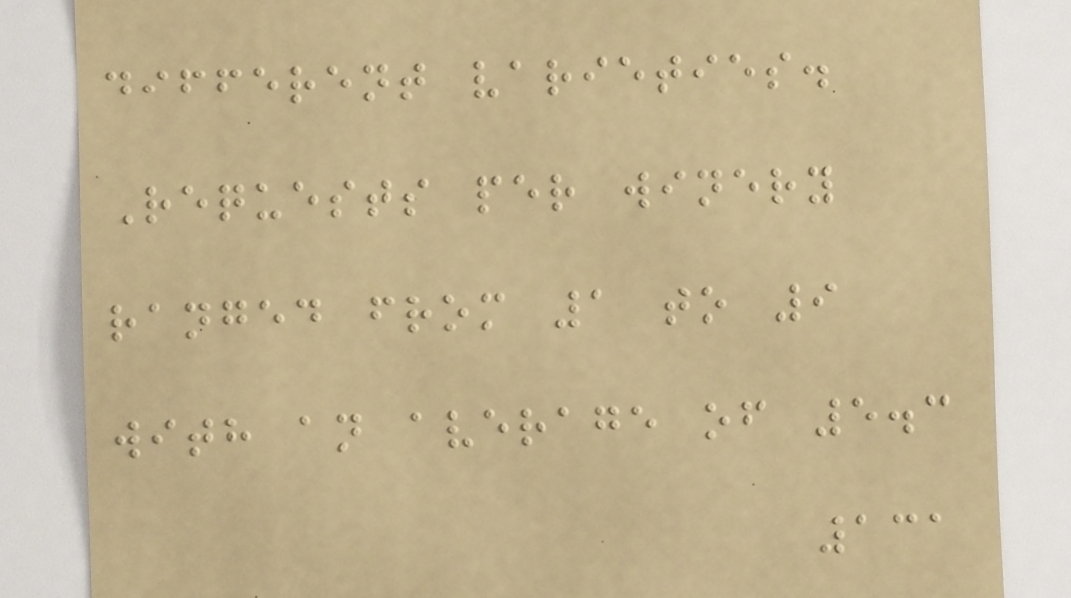different varieties.
Requests per winery
ranged from 1 to 9
with an average of 5.3
131
